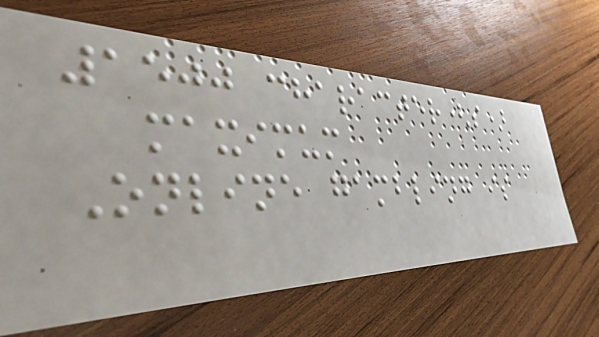1500 character(s)
maximum
Online gambling is
